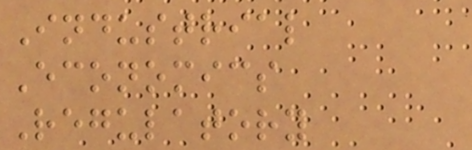Industrial
Economics
Regulatory
